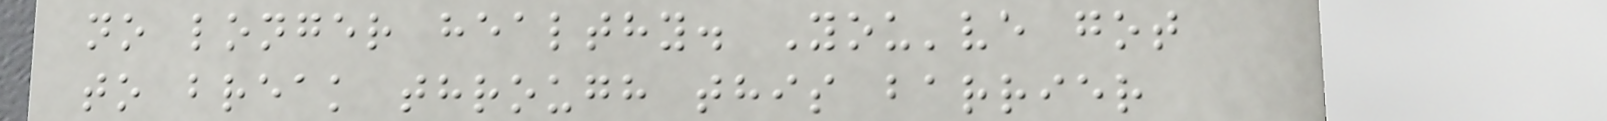no longer healthy. You've got
to break through this barrier
